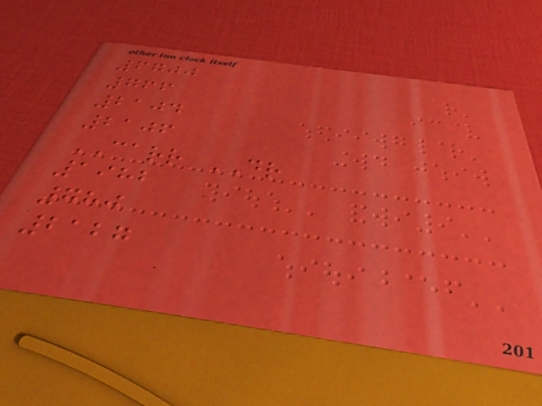6700
766
2104
2106
CARR DR
1982
780
2127
